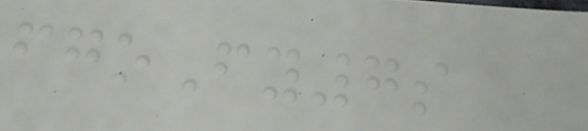fgoFy7s
